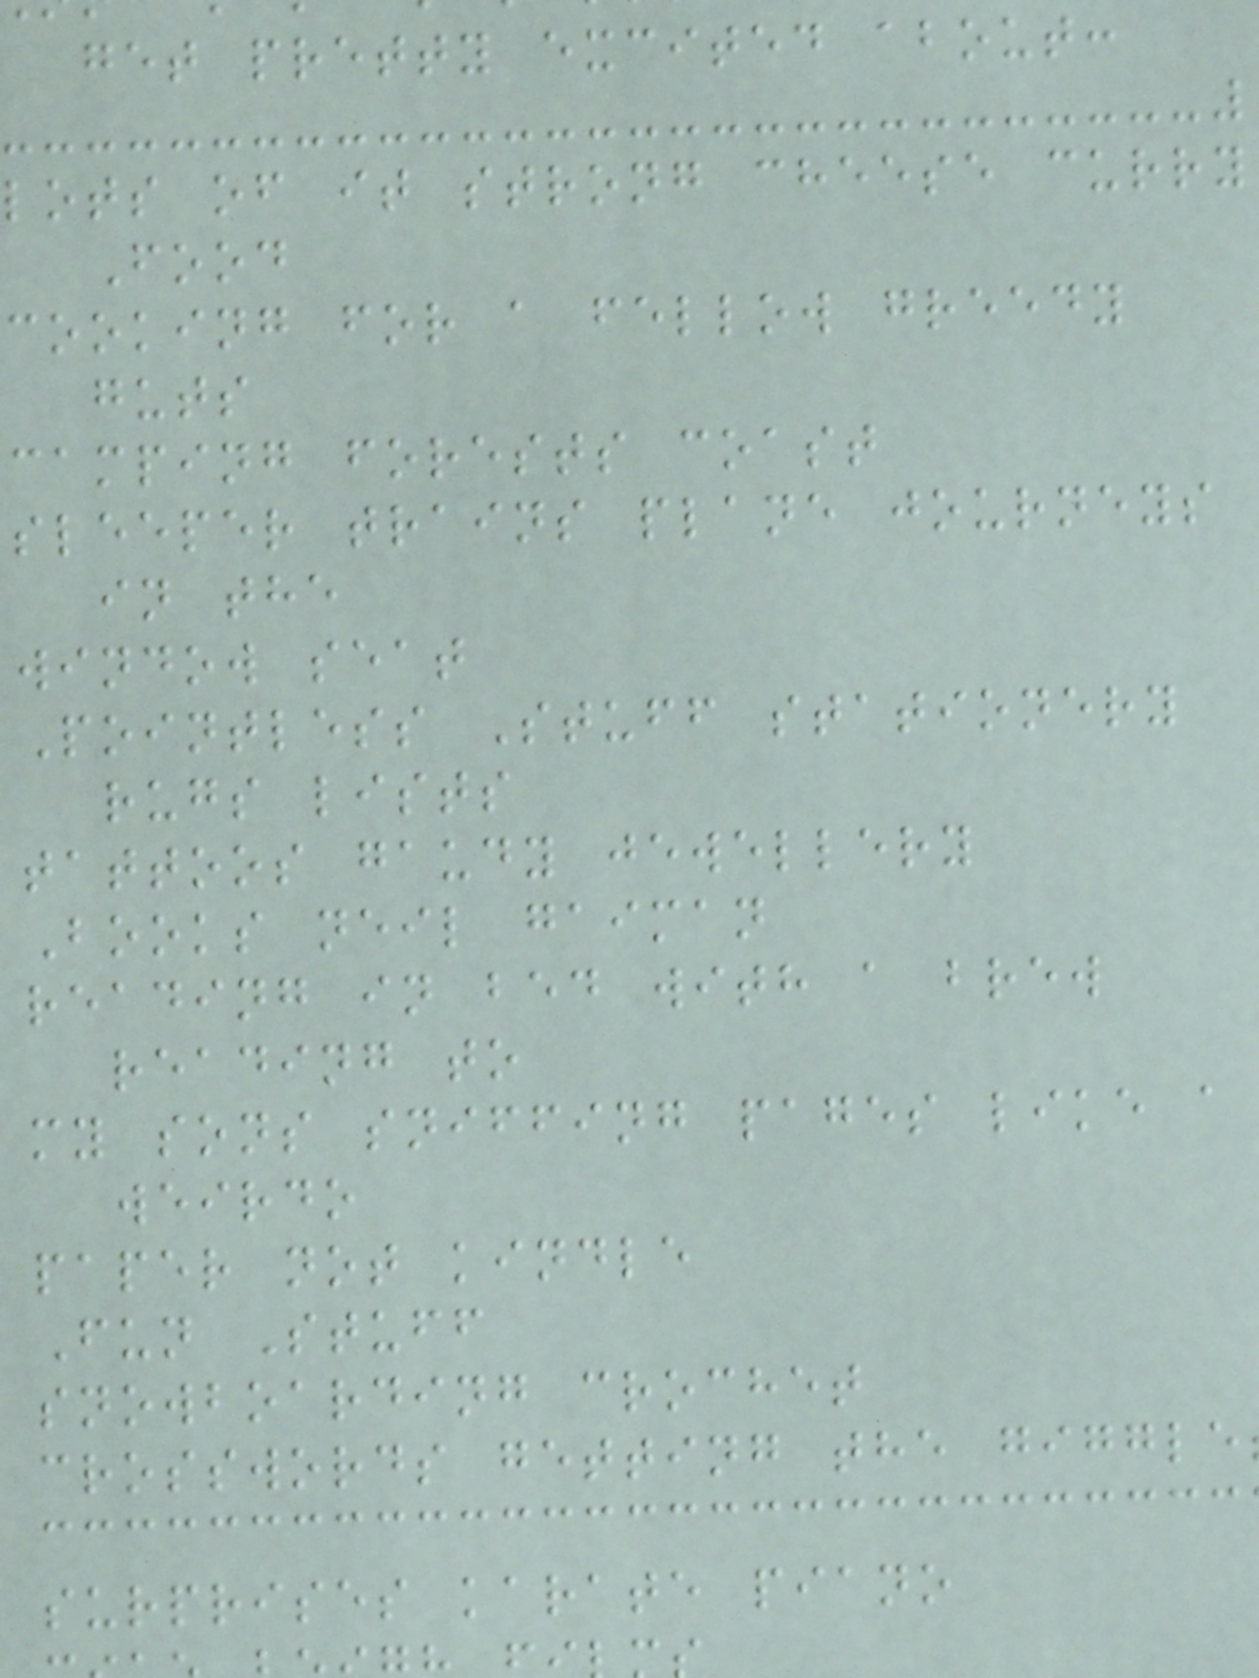get pretty excited about:
lots of it strong cheese curry
Food
cooking for a fellow greedy
guts
camping forests coast
sleeper trains plane journeys
in the
window seat
Pointless Stuff stationery
rugs lists
tattoos gaudy jewellery
Books neil gaiman
reading in bed with a brew
reading to
my sons sniffing pages like a
weirdo
paper not kindle
Fun Stuff
snowboarding crochet
crosswords getting the giggle
surprises karate piano
